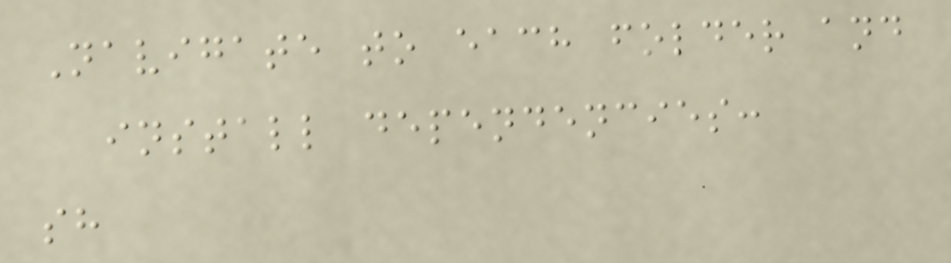Navigate to each folder and
install dependencies:
sh
